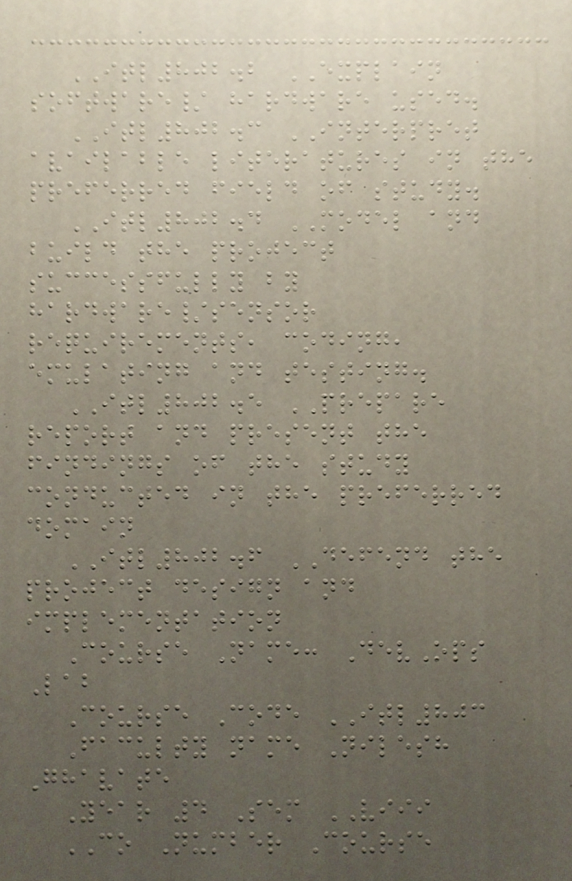ITL802.2 EXPLAIN
software/ hardware used.
ITL802.3 INTERPRET
available literatures in the
preferred field of study.
ITL802.4 MODEL and
build the project
successfully by
hardware/sensor
requirements, coding,
emulating and testing.
ITL802.5 PREPARE
report and present the
findings of the study
conducted in the preferred
domain
ITL802.6 DEFEND the
project design and
implementation
Course Name: DevOps
Lab
Course Code ITL803
Faculty name Nilesh
Ghavate
Year 4 Sem VIII
CO Number Course
